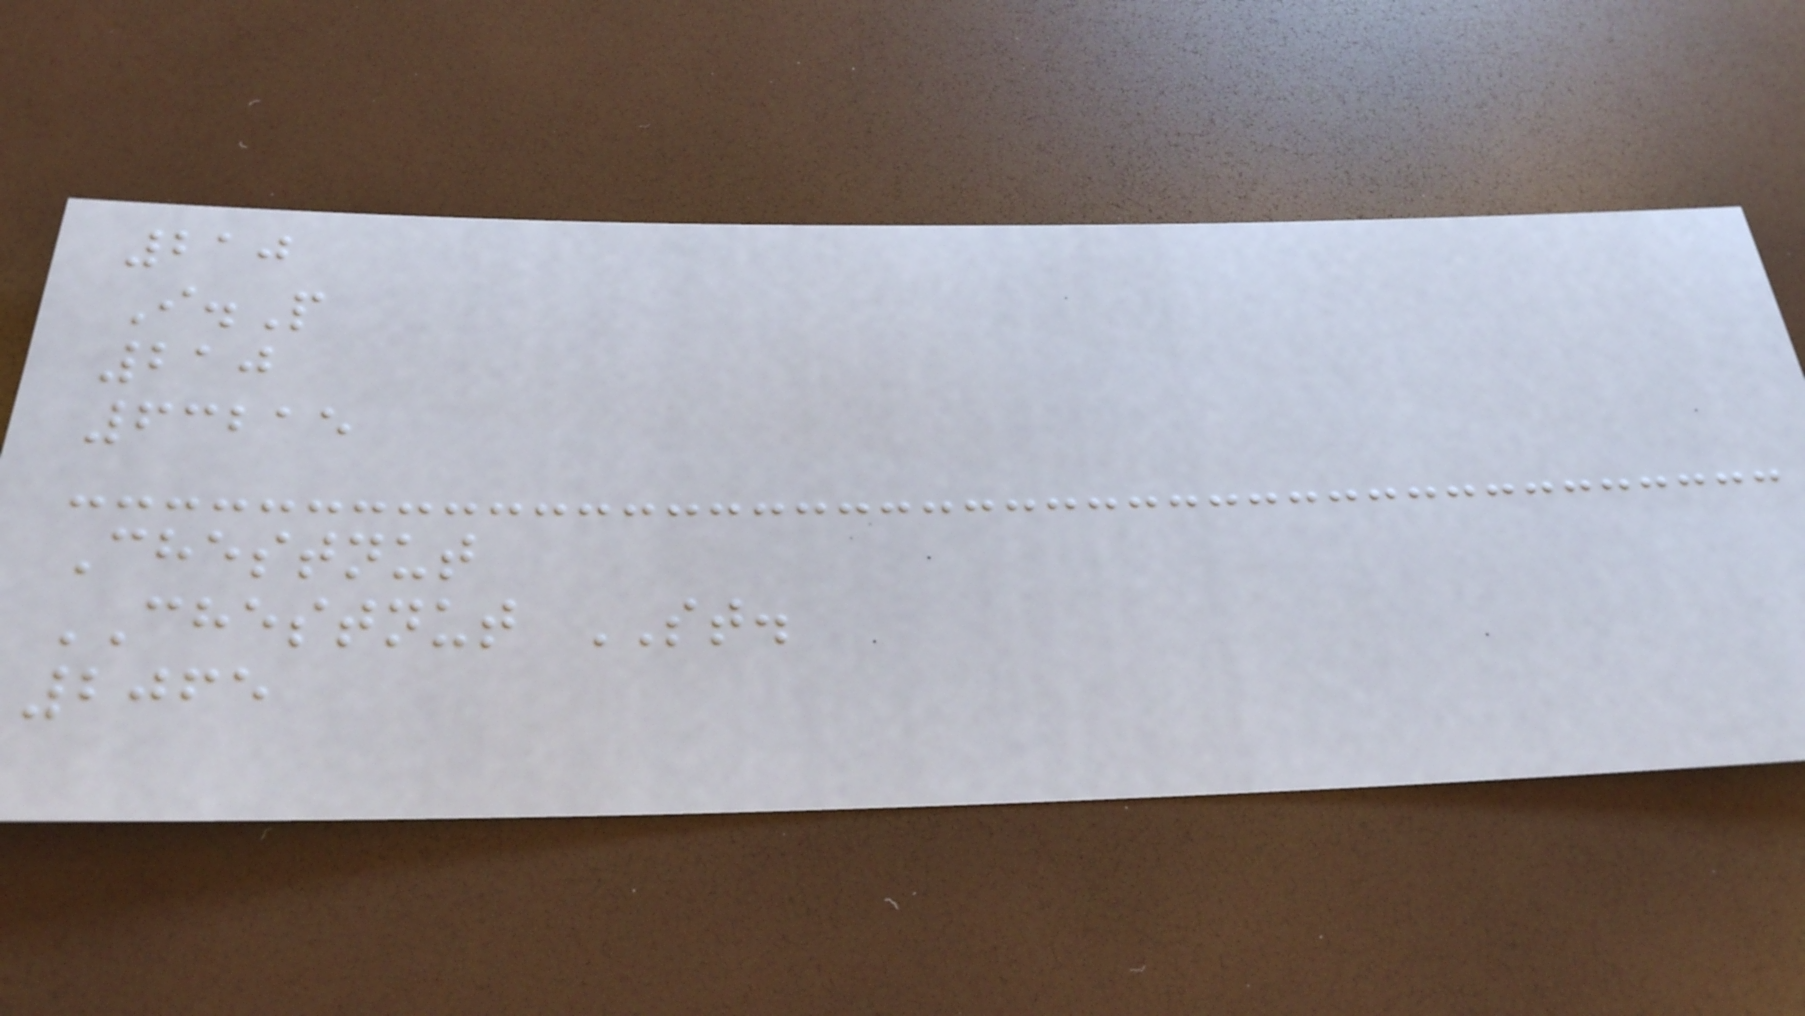210
I.P
210
63215
Chestnut
CHESTNUT ST.
2065
